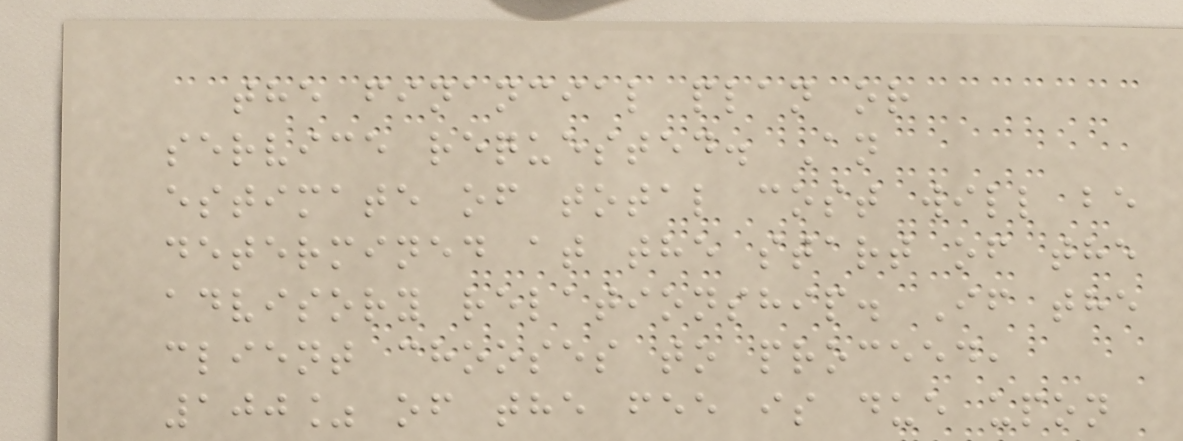the financial plan or
service requested. An
estimate of total cost will be
determined at the start of the
advisory relationship. If the
client chooses to proceed,
100% of the fee is due upon
